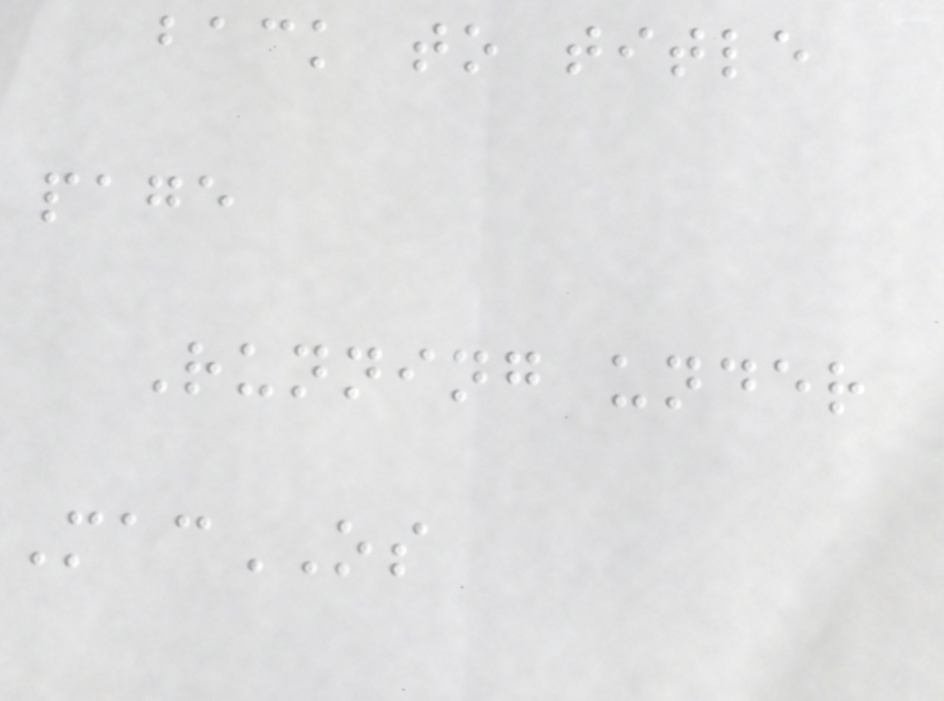back to title
page
Running under
MacOS
